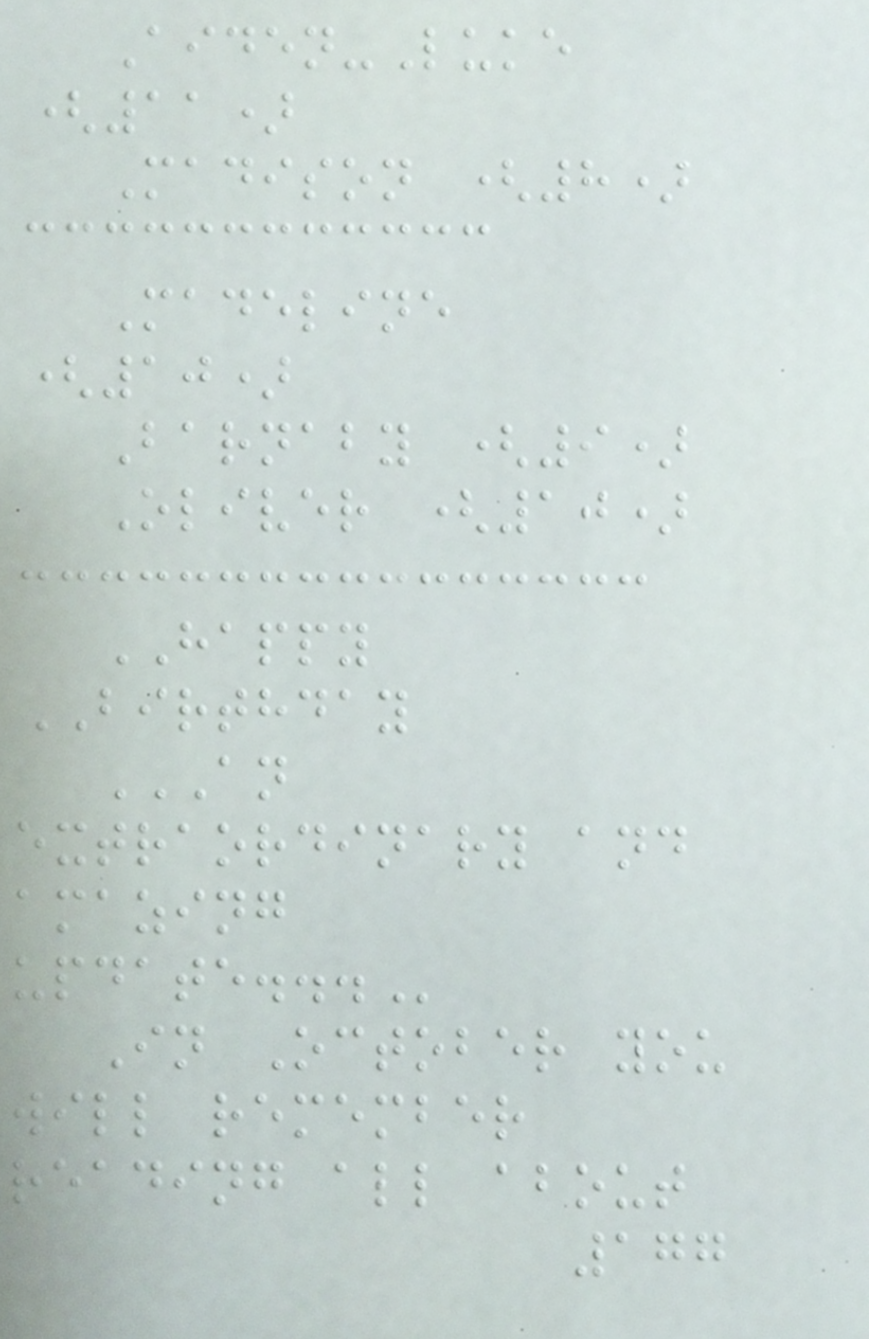Aiden-Luke
(11)
Madison (8)
Madeline
(10)
Barnaby (9)
Oliver (10)
HAPPY
BIRTHDAY
AN
EXTRAORDINARY AND
AMAZING
UPDATE...
In October you
will remember
reading all about
177
